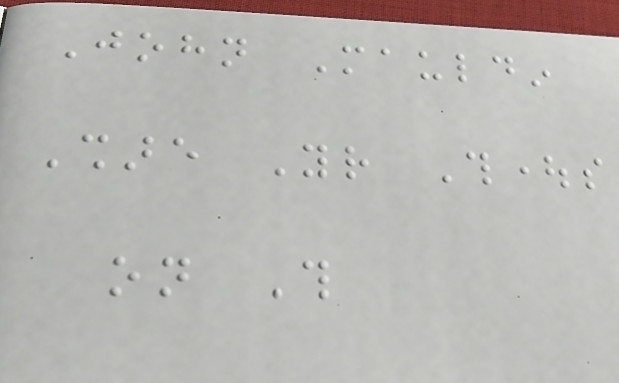John Mauldin
Share Your Thoughts
on This
